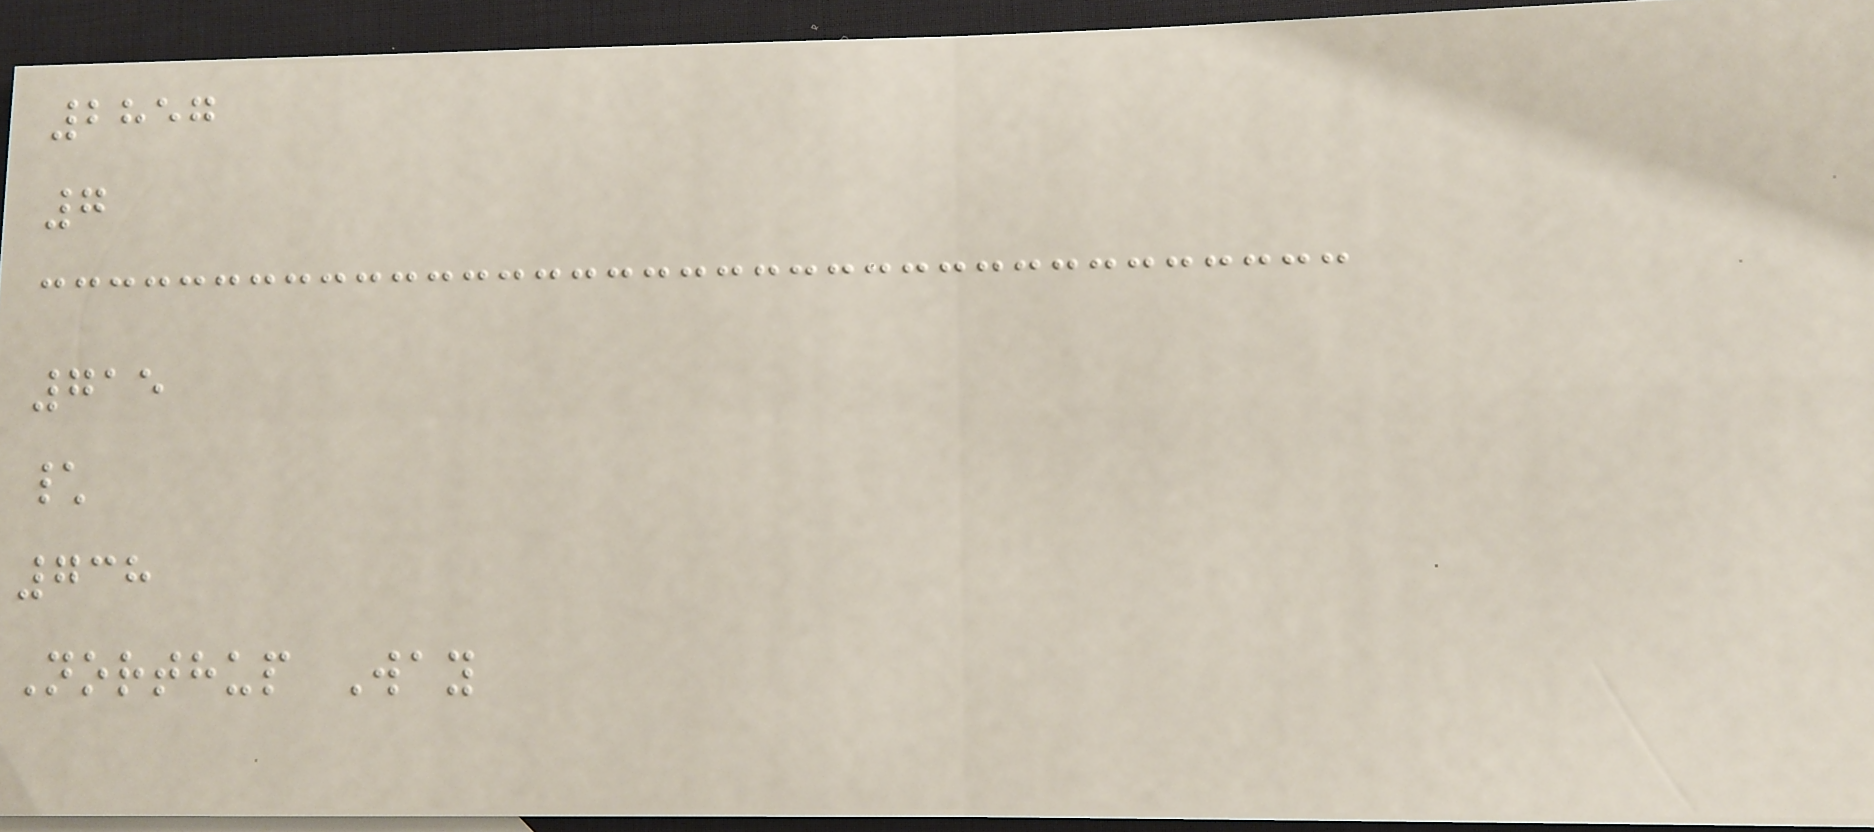2857
7
715
\
738
Northup Way
